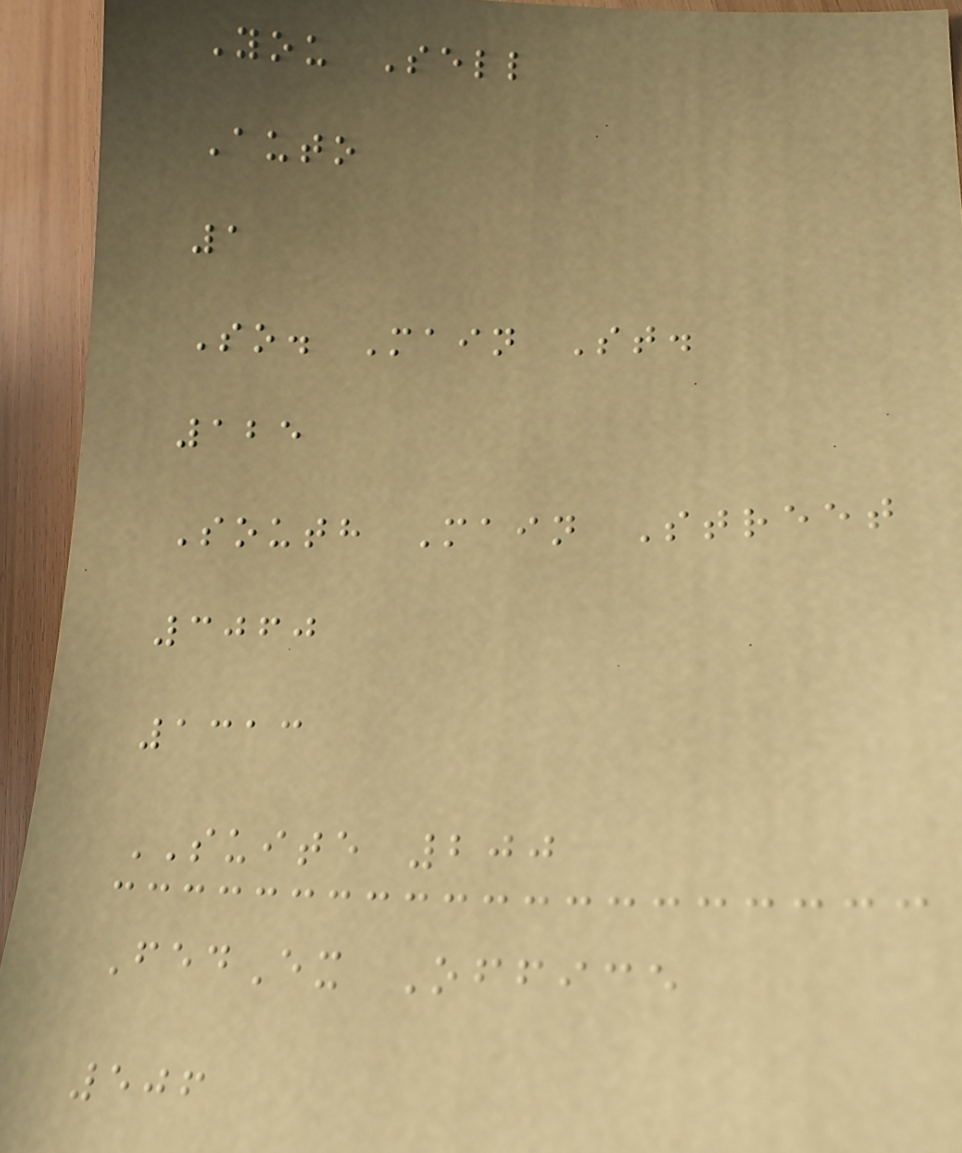You Sell
Auto
1
So. Main St.
125
South Main Street
3060
1313
SUITE 200
FedEx Office
506
